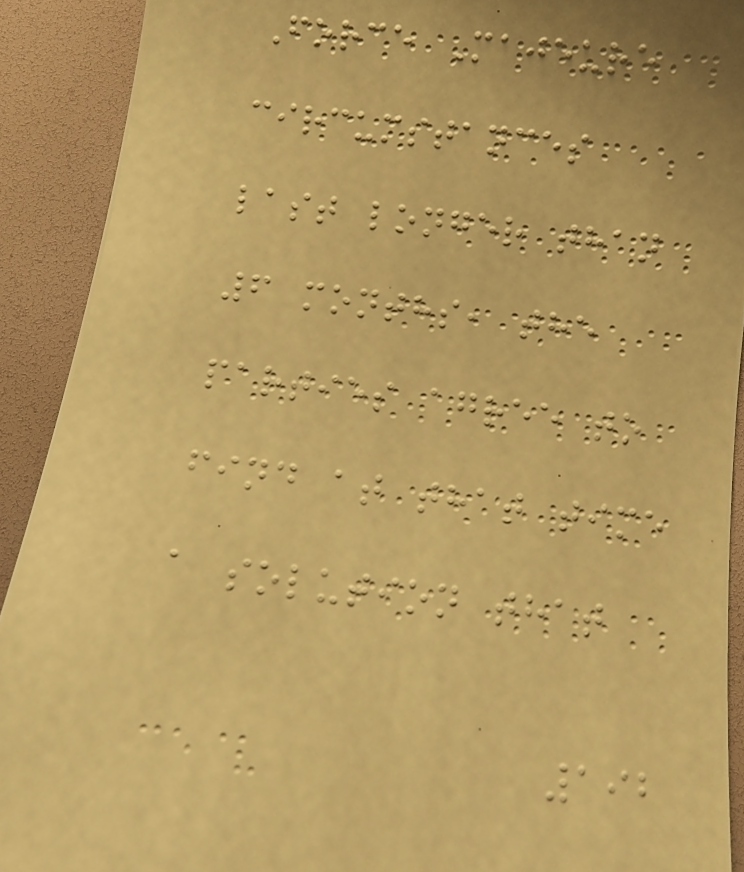Force Majeure
circumstances
last longer than
6 months, the
parties agree to
find at that time
a solution that
192
